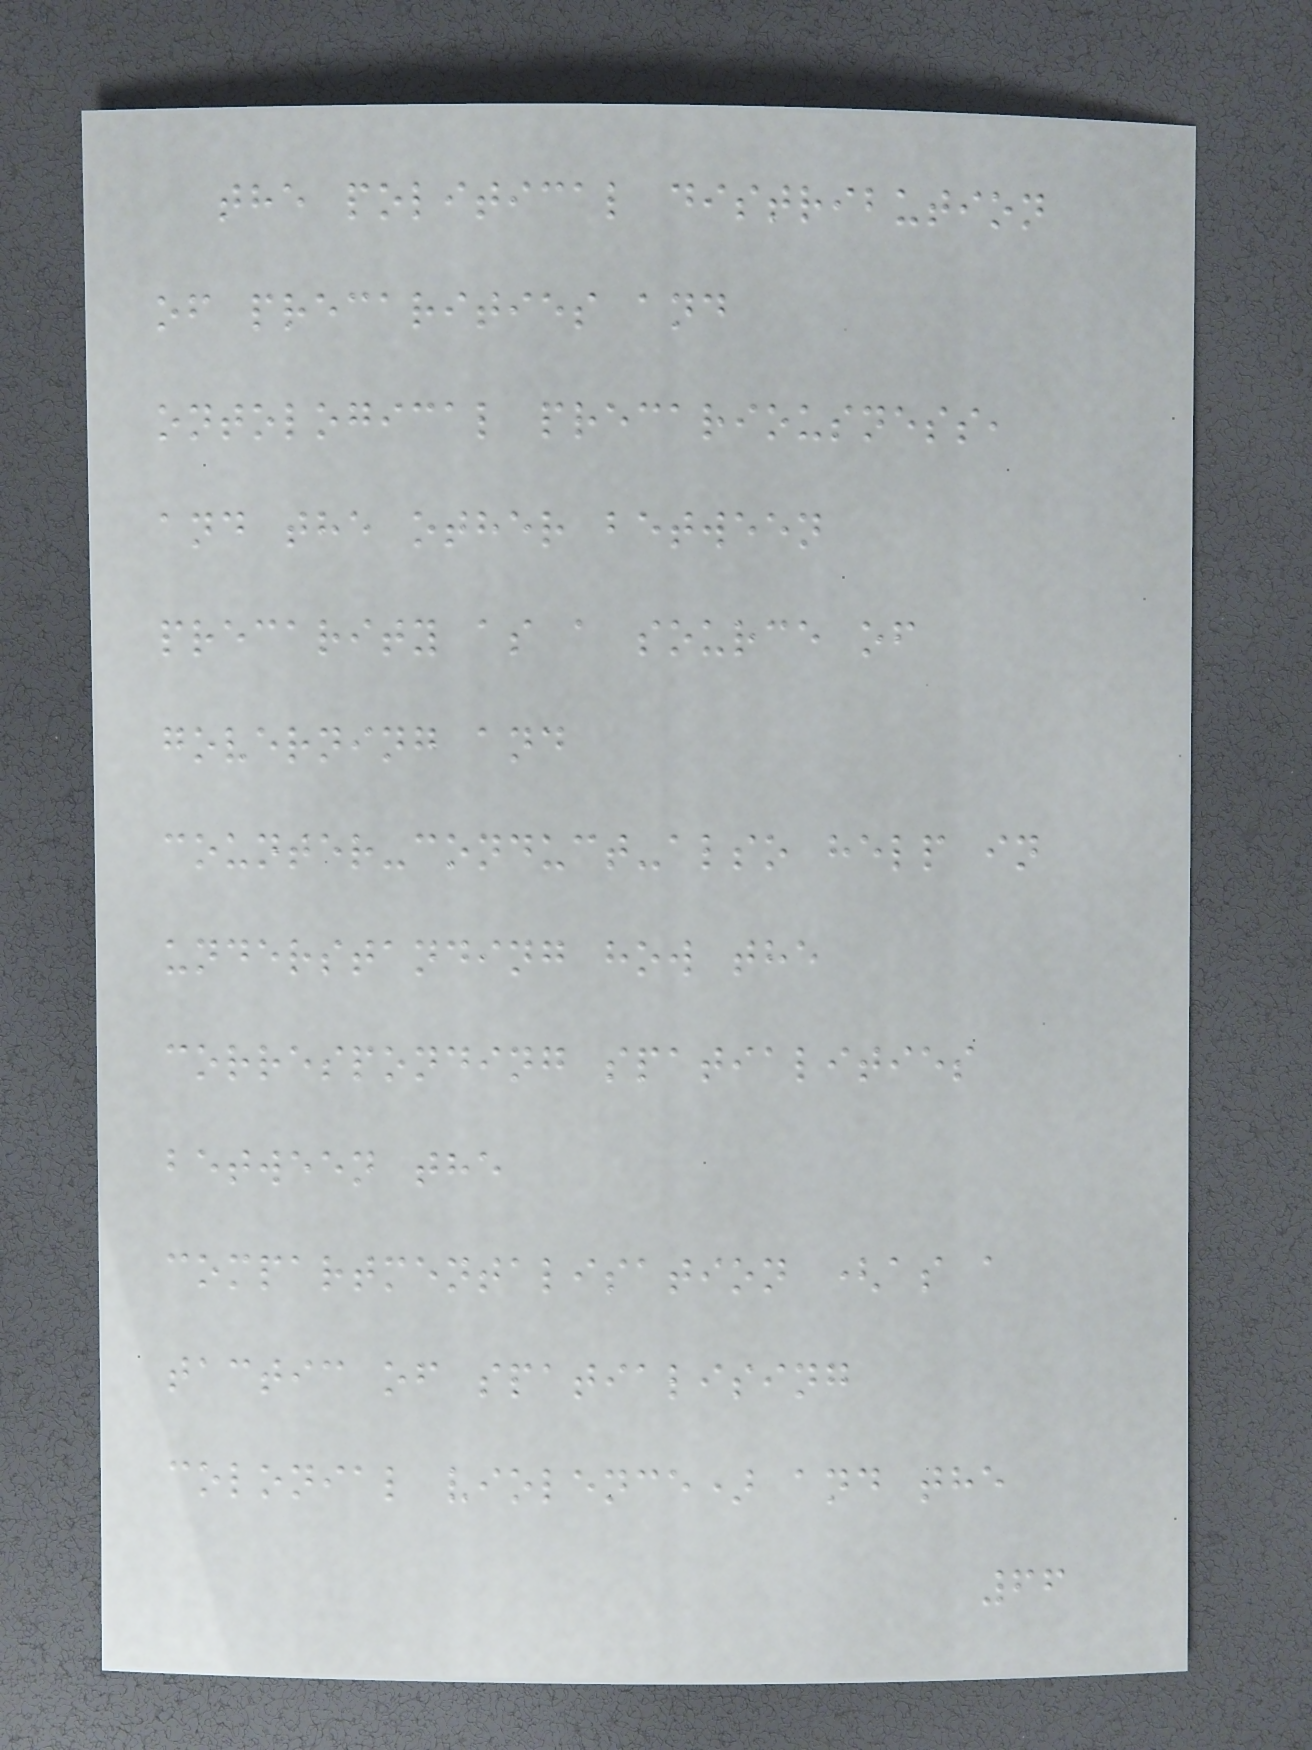the political distribution
of precarities and
ontological precariousness,
and the other between
precarity as a source of
governing and
counter-conduct-also help in
understanding how the
corresponding spatialities
between the
compartmentalisation (as a
tactic of spatialising
colonial violence) and the
66
